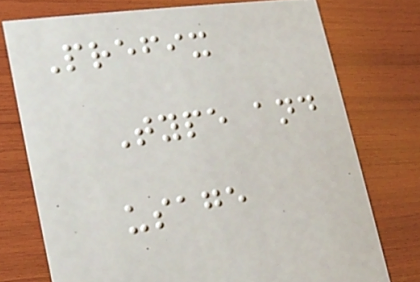Prefix
Type and
usage
